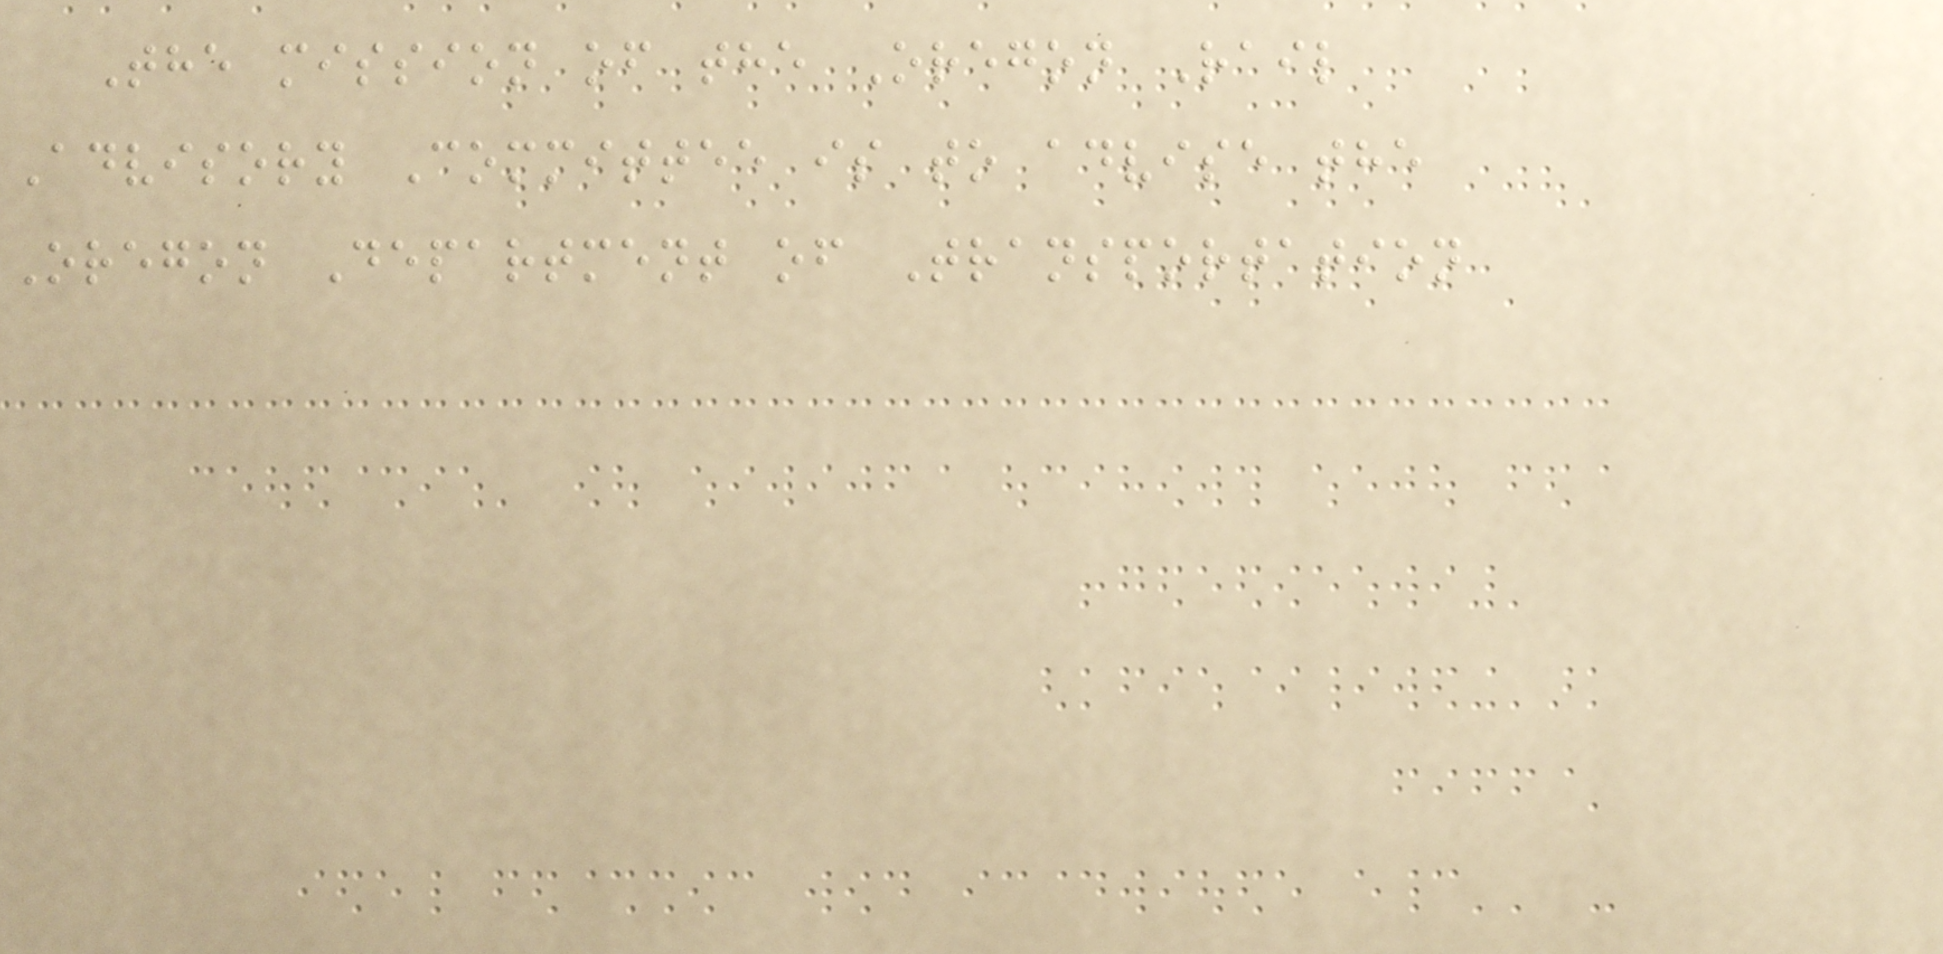The mission of the Oregon Rail
Advisory Committee is to advise the
Oregon Department of Transportation
